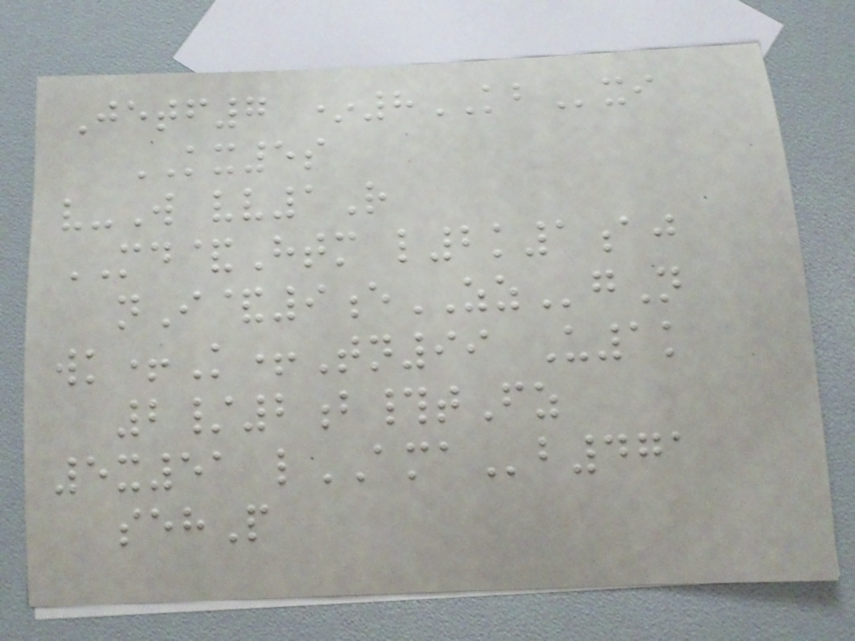Jetf7 *8KBxi
KX5s
v-W vv1R
MD&Htm l2k1aj
nI&9eZZgN
wk+K+Tn99 U1k
2/2b#tFz
5x51 lAMAb471
sehP
